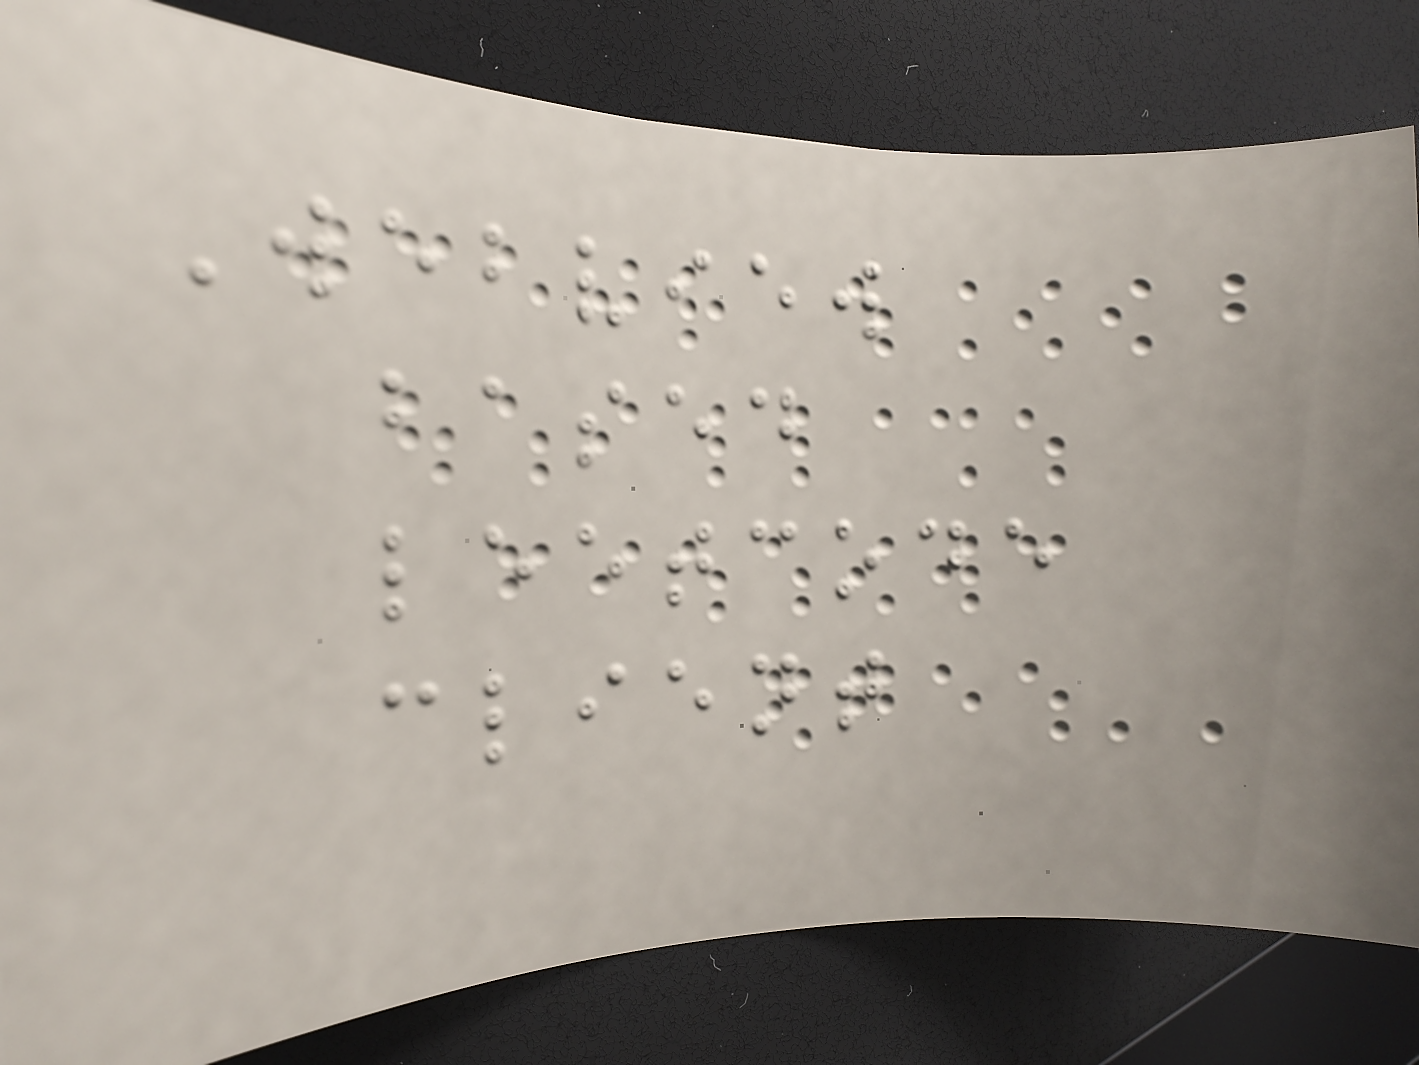Webview
based
leetcode
client
